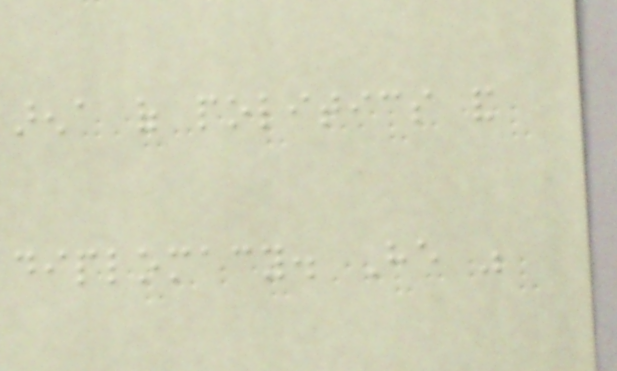arena of politics and
diplomacy. He was
